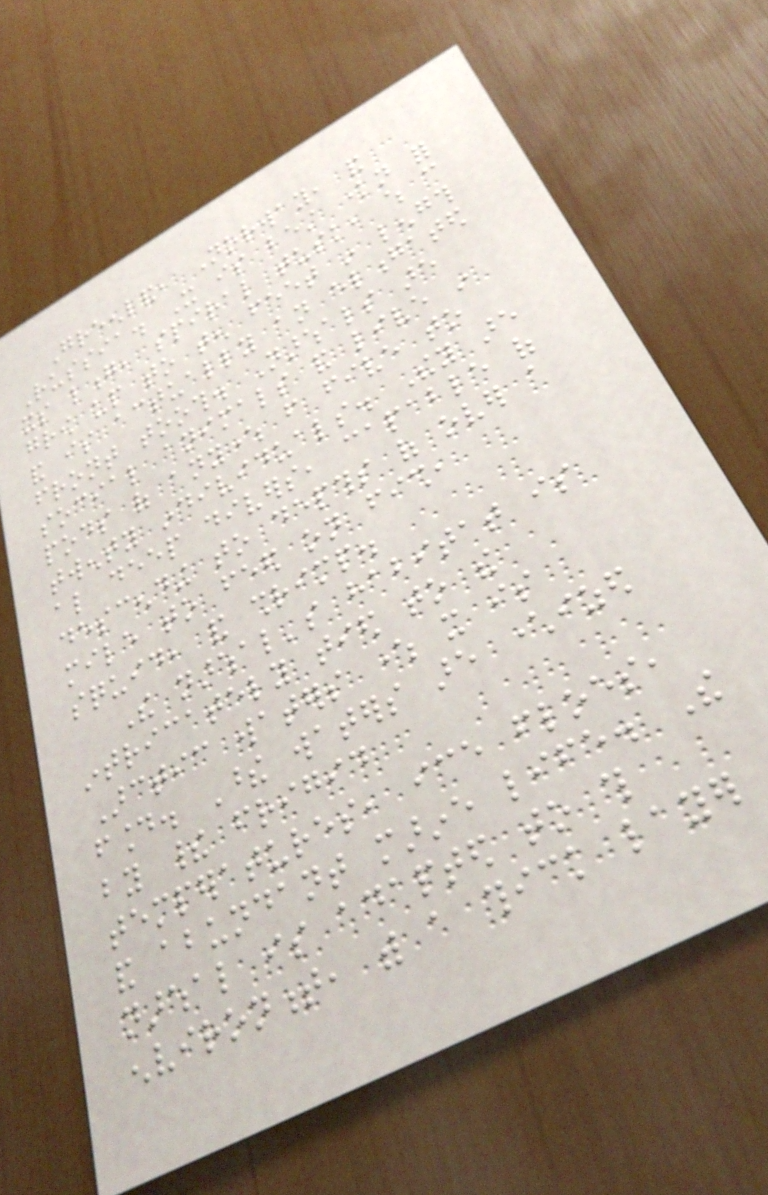Greenland, Norway, and
Russia. It is best known for
its long, spiral tusk, which can
grow up to ten feet in length
and is actually an elongated
front tooth. Narwhals are
social animals and live in
pods of anywhere from five to
twenty individuals. They are
also deep divers, capable of
descending to depths of over a
mile to feed on fish,
squid, and shrimp.
The narwhal's habitat is
intricately tied to the
Arctic waters where it is
found. These waters are characterized
by their frigid
temperatures, ice floes,
and abundant marine life. The
narwhal is adapted to this
environment, with a thick layer
